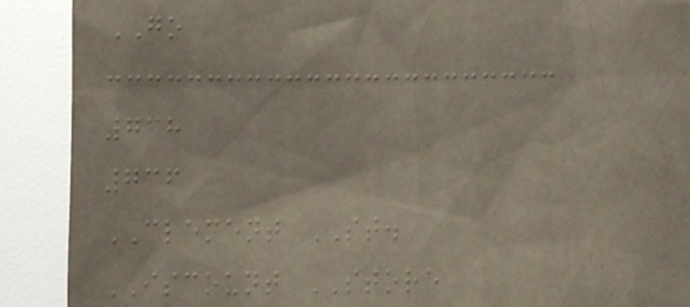GO
738
736
CLEMENT ST.
ISCOUNT STORE
